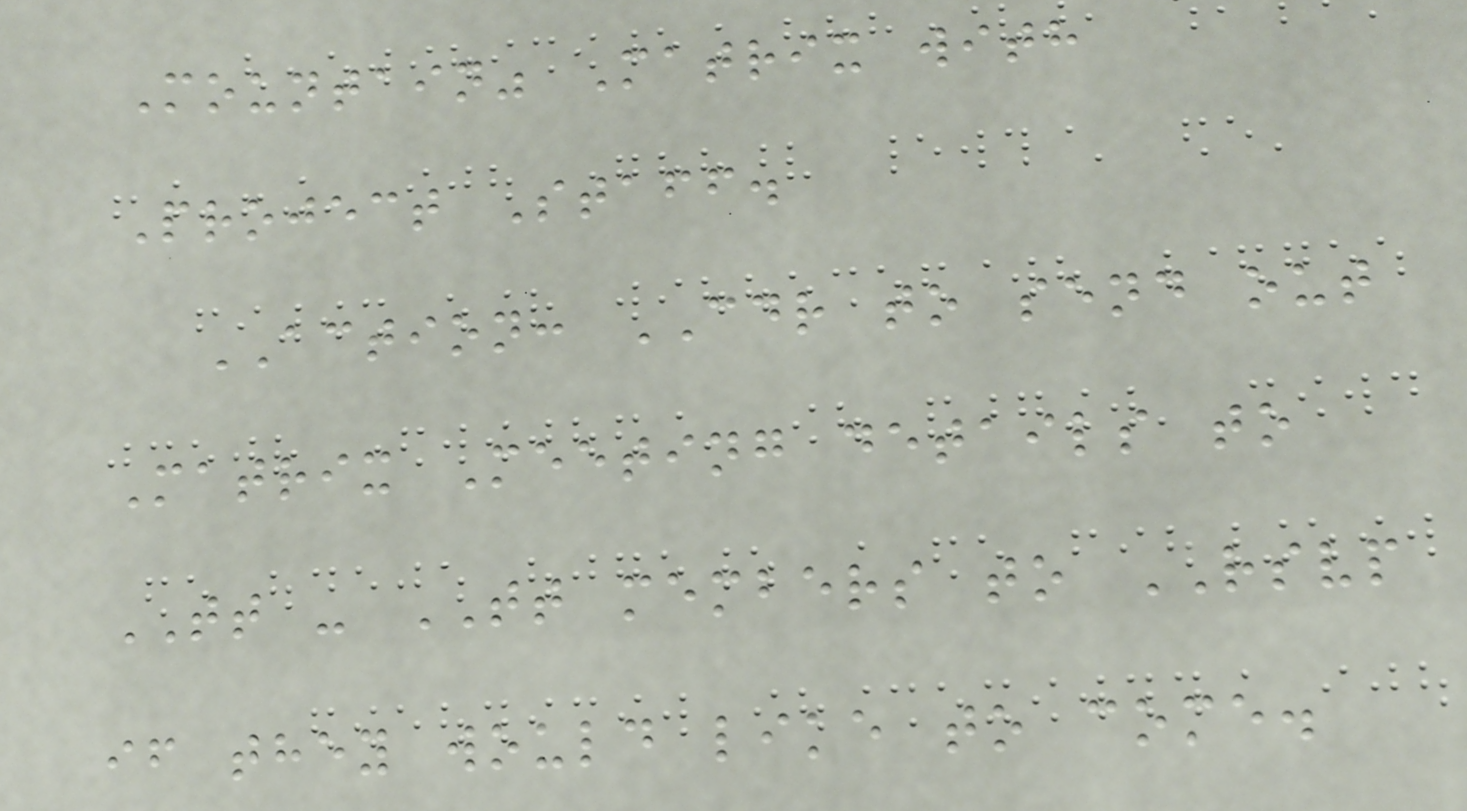Mountain" Matrix with
Project Staff.
ACTION: CDR to send out
Matrix Meeting details to
TT - TT members to RSVP
if they would like to come.
